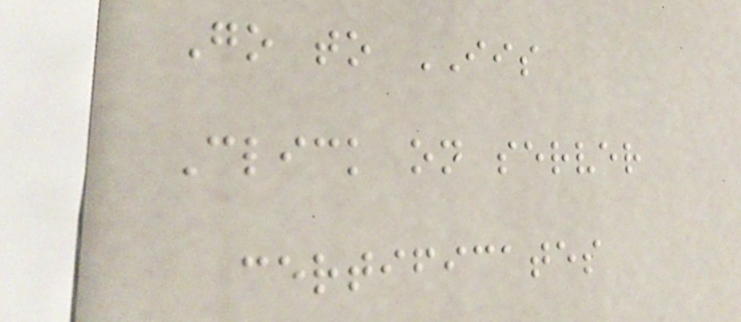Go to IIS
Click on server
certificates
